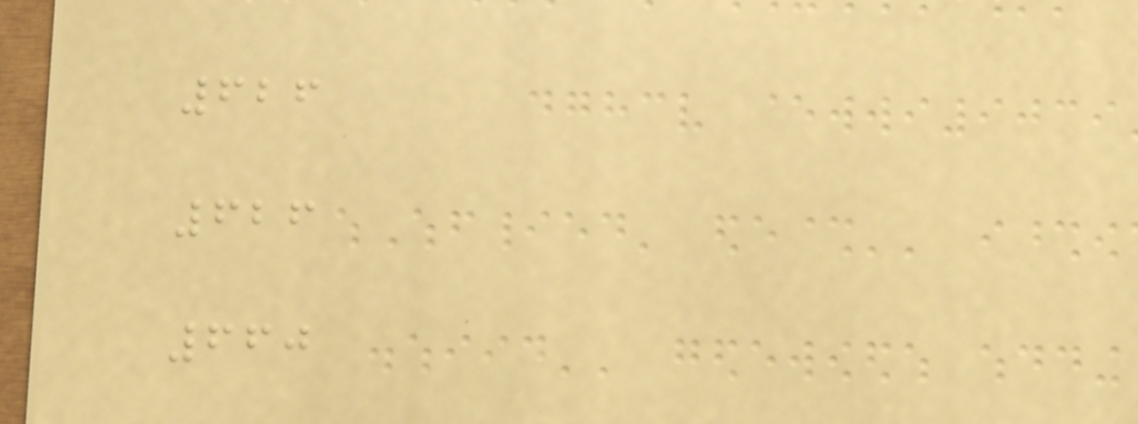626
626
660
